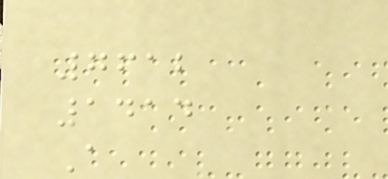7612
1414
A
